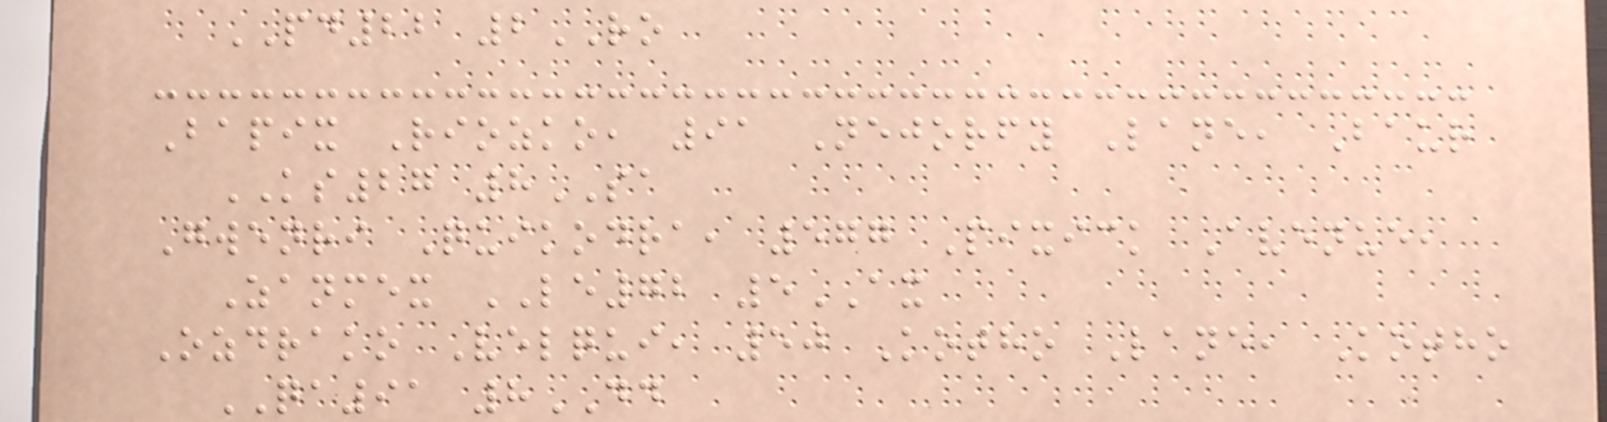PD22 2RO
Bapix Riozko, 91 Nejorfy Lane, Baur
KS27 8SA
Gwenri Quikodra, 577 Pixick Avenue,
Zanmex LE72 5AX
Ozdrako Velqui, 50 Kotho Lane, Kotho
QA91 8DD
